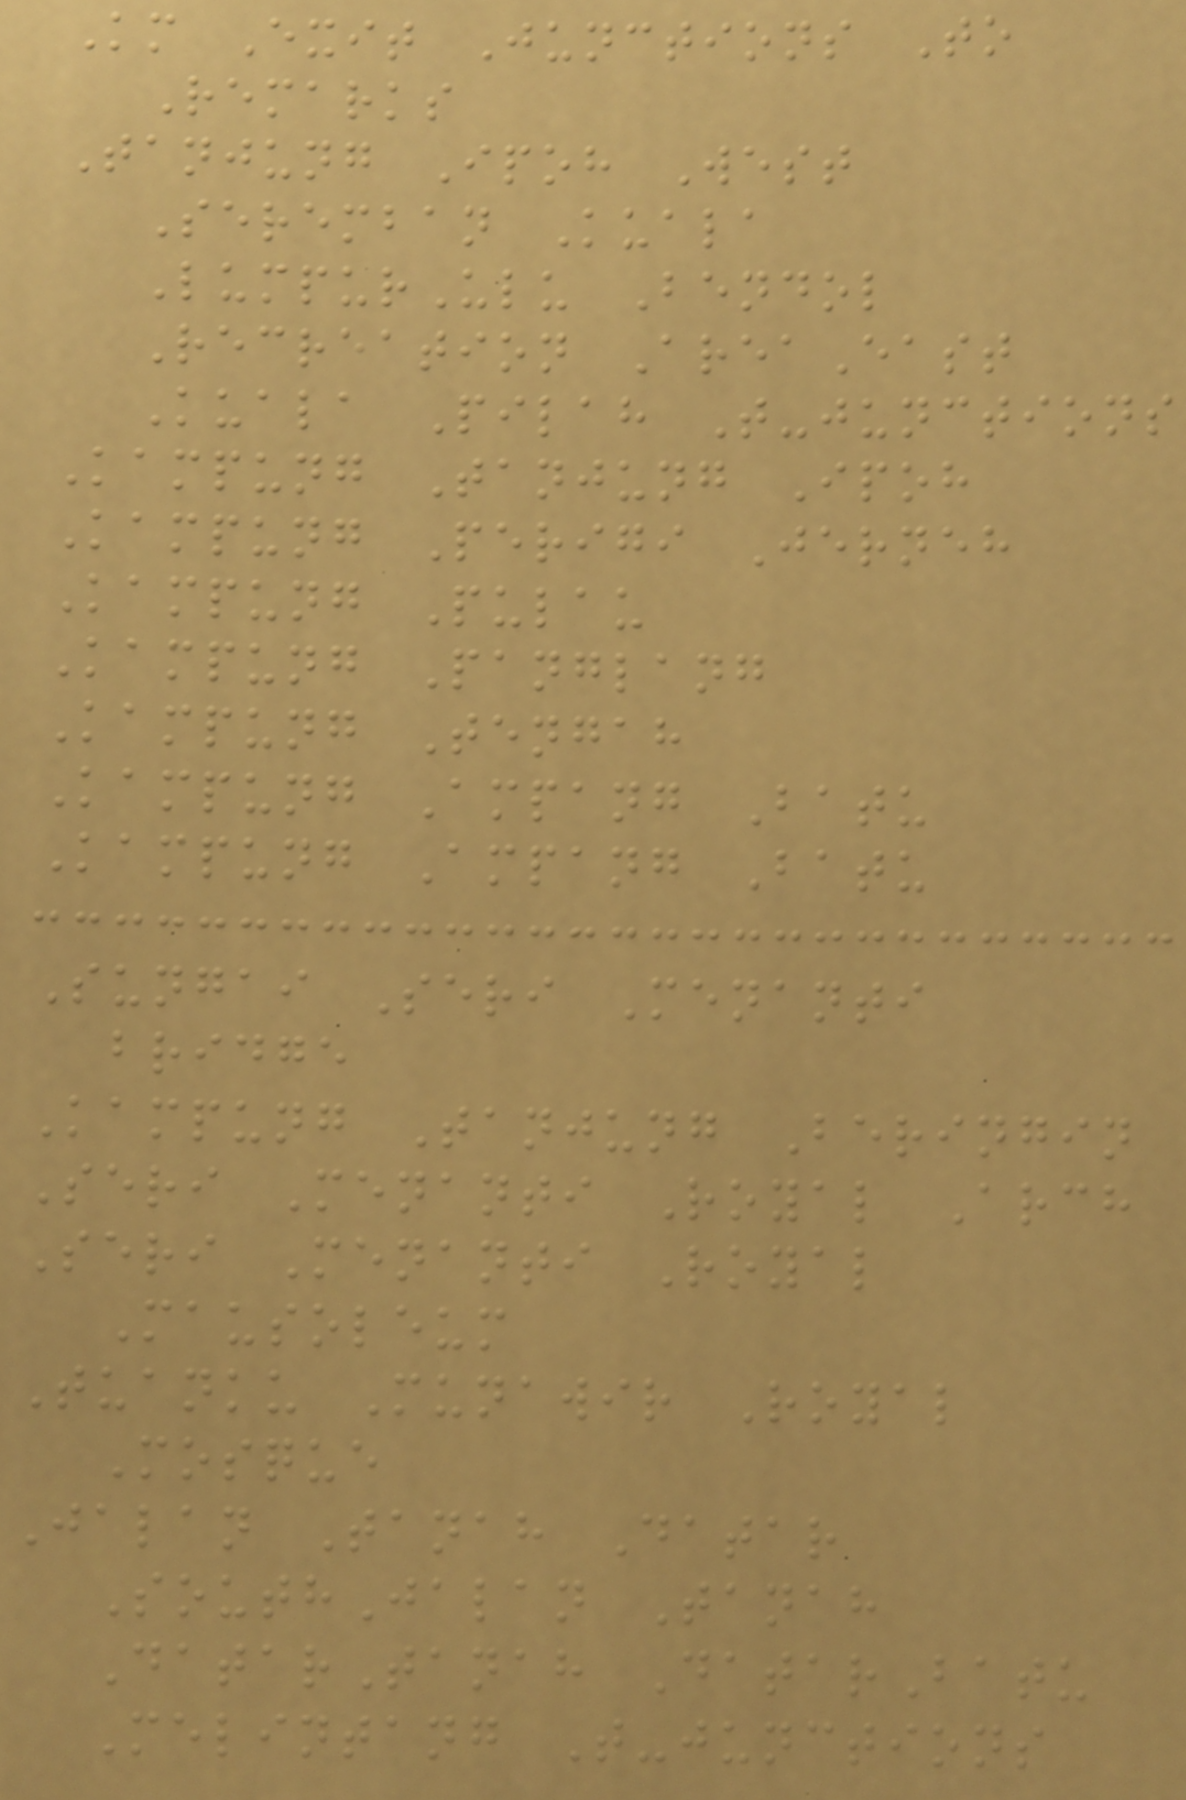Km Exit Junctions To
Remarks
Tanjung Ipoh West
Seremban Kuala
LumpurUlu Bendol
Recreation AreaEast
Kuala Pilah T-junctions
Kampung Tanjung Ipoh
Kampung Perigi Jerneh
Kampung Pulau
Kampung Panglang
Kampung Tengah
Kampung Ampang Batu
Kampung Ampang Batu
Sungai Seri Menanti
bridge
Kampung Tanjung Beringin
Seri Menanti Royal Arch
Seri Menanti Royal
Mausoleum
Tuanku Munawir Royal
Mosque
Jalan Tanah Datar
SouthJalan Tanah
DatarTanah DatarBatu
Melintang T-junctions
